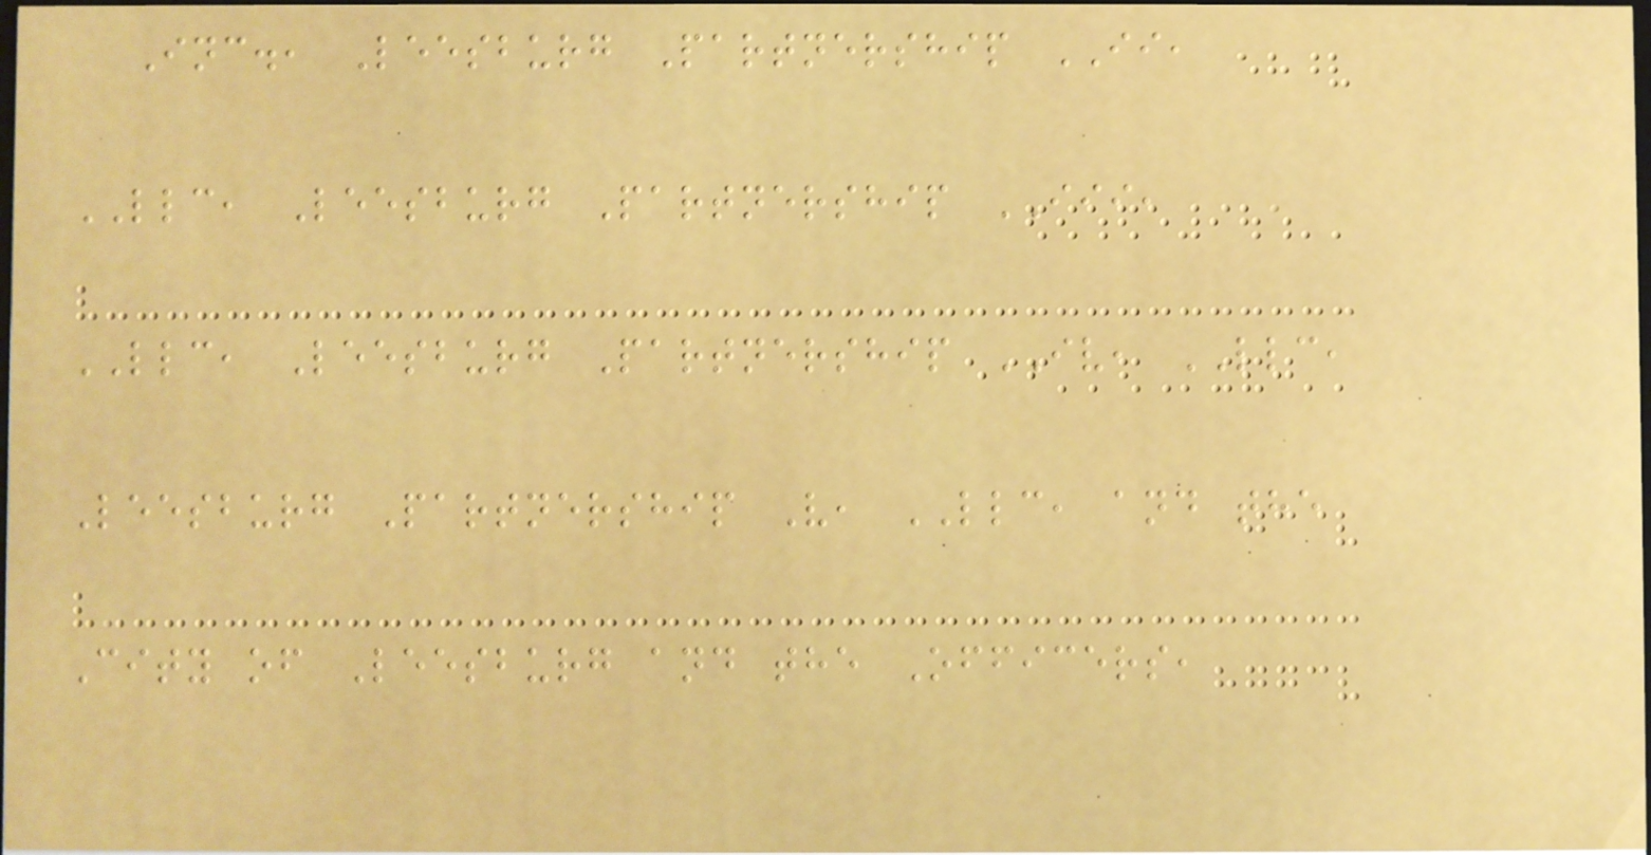Inc., Leesburg Partnership II,
LLC, Leesburg Partnership III,
LLC, Leesburg Partnership IV, LLC,
Leesburg Partnership V, LLC, and the
City of Leesburg and the Officers,
